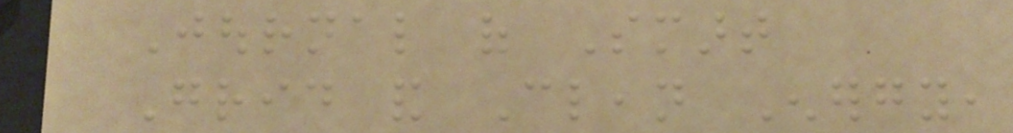Journal of Smart
Grid and Clean Energy,
